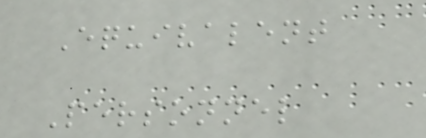Equivalent
Personnel
